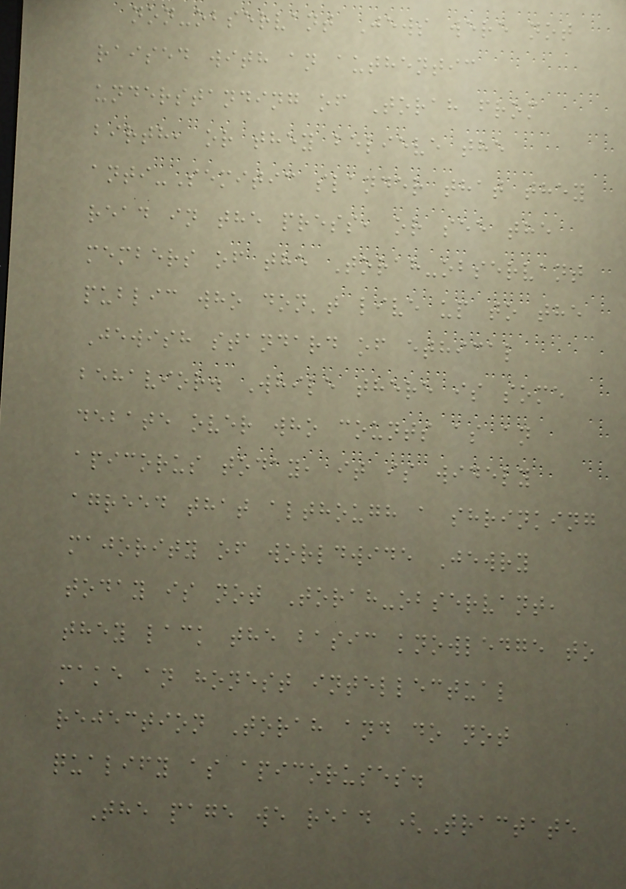non-observant Jews were not
raised with an authentic
understanding of Torah from
birth, or they believe the
anti-Semitic slander that they
read in the press, or see the
members of the Torah-observant
public who don't live up to the
Jewish standard of ethical
behavior. While there is some
debate over who counts as an
apicorus today, it is widely
agreed that although a shrinking
majority of worldwide Jewry
today is not Torah-observant,
they lack the basic knowledge to
make an honest intellectual
rejection Torah and do not
qualify as apicoruses.
The page we read (Tractate
